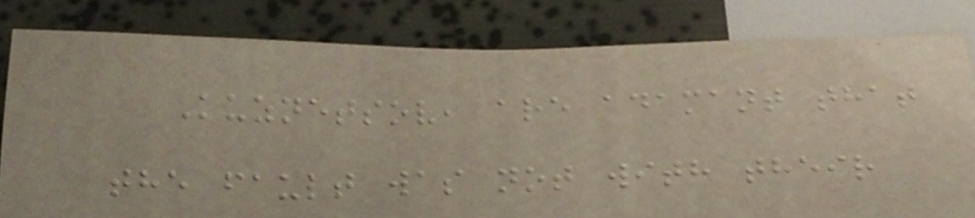Kuznetsov, are adamant that
the fault was not with their
